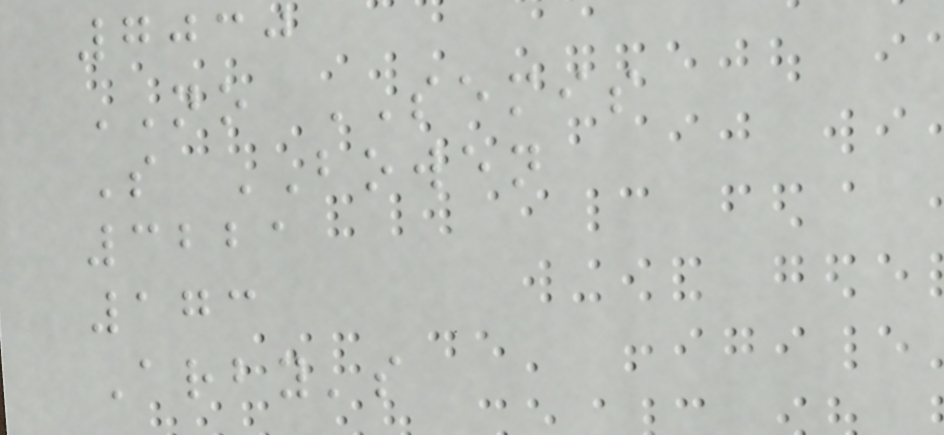7030
NO SEMIS
S BOWEN
3221
173
Arby's
